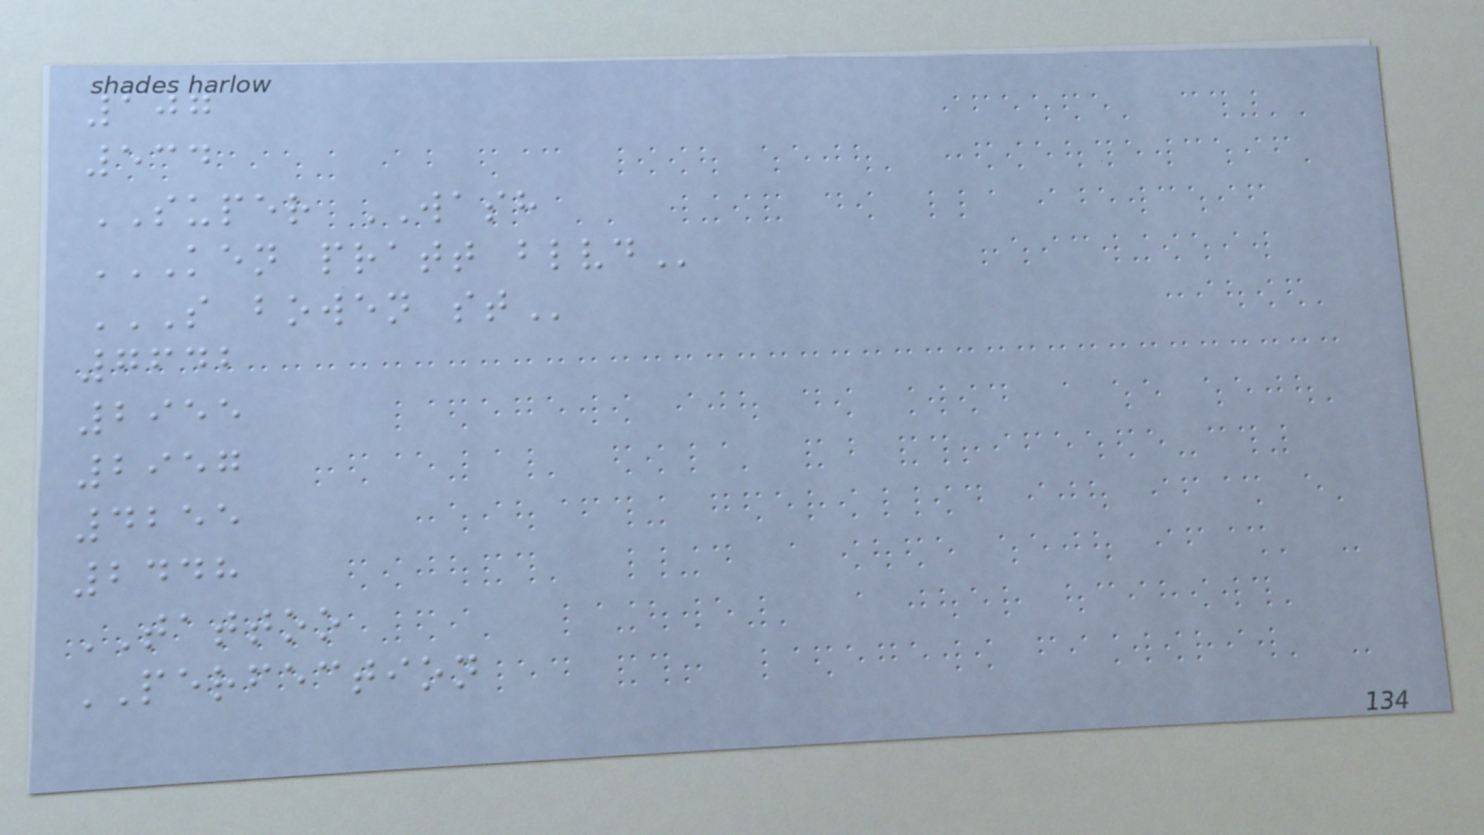107
534
SUPER WASH
KEN PRATT BLVD
S BOWEN ST
7642
2955
2957
4255
2448
TATTOO
PERFECTION
